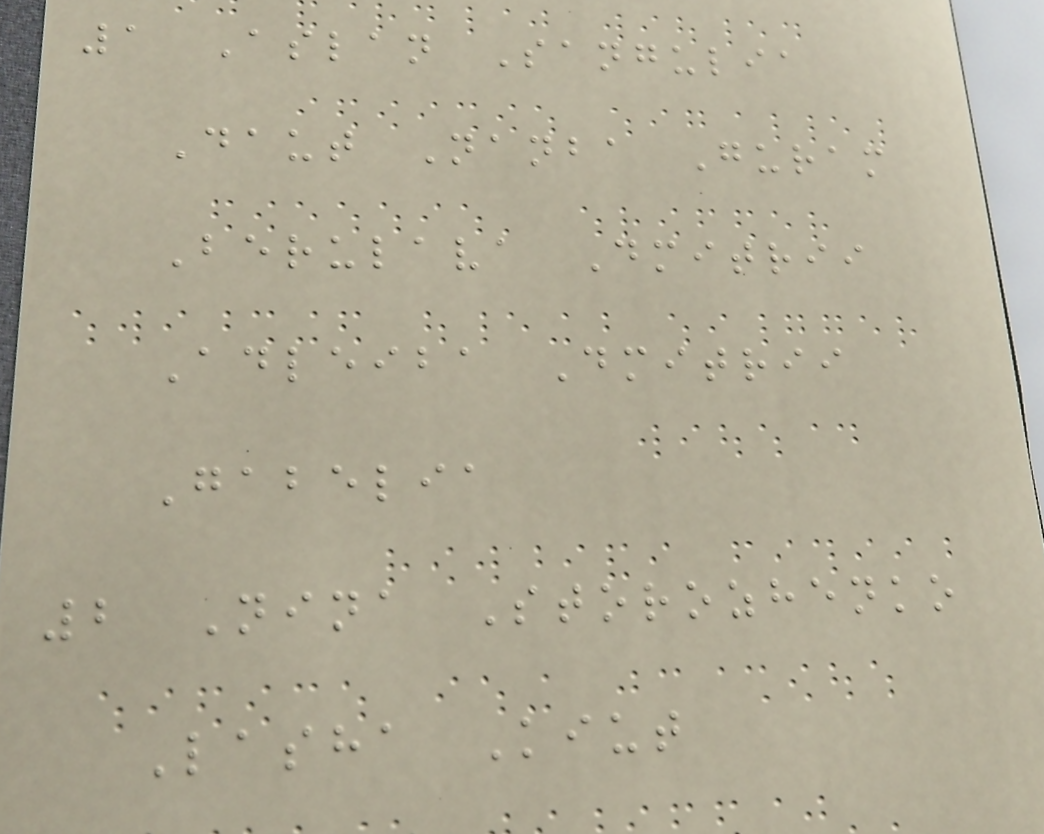1 Aslan Sangulia
Daut Nanba Guram
Berulava Dmitrii
Adleiba Dmitrii
Gabelia
2 Nina Storozhenko
Lasha Kiut
